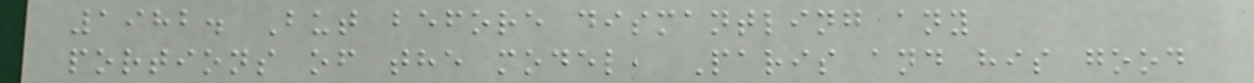1982. But before dismantling any
portions of the model, Paris and his good
